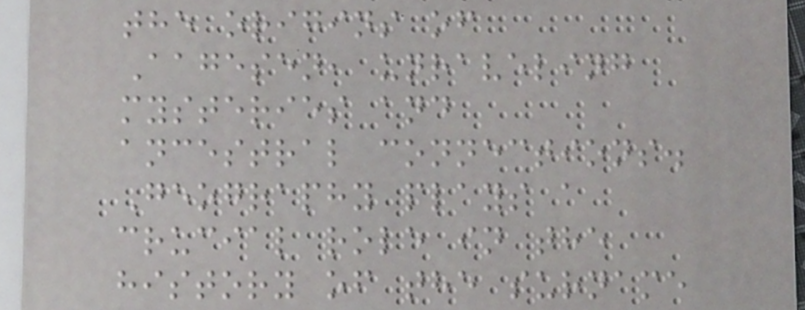the origins of
Aagesen, unraveling
mysteries and
ancestral connections.
Geography plays a
crucial role in the
history of the surname
